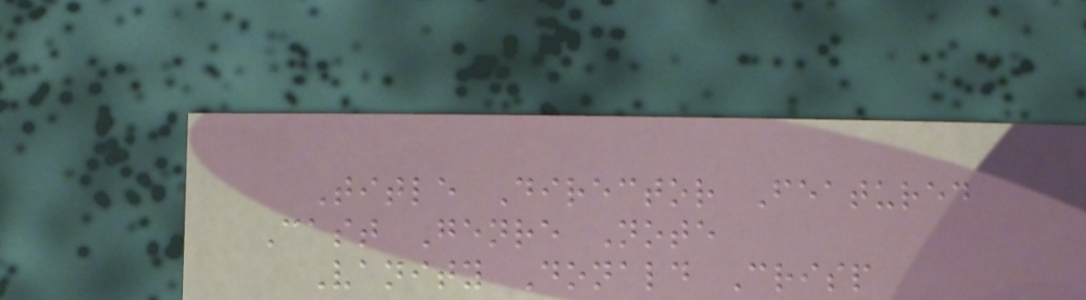Title Director Featured
Cast Genre Note
Vanity Donald Crisp
